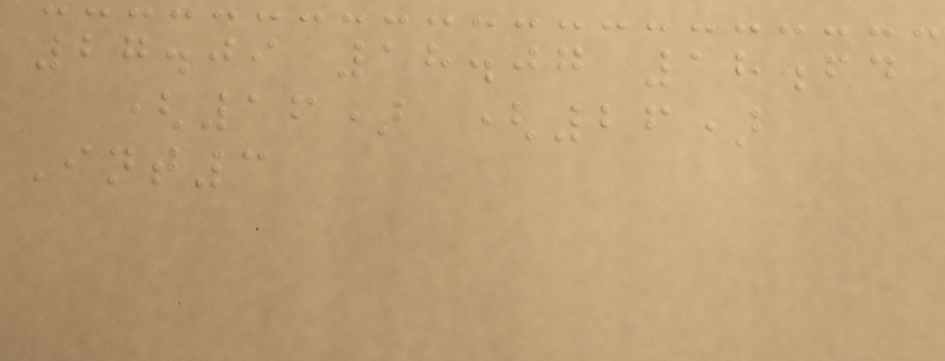27.09 18.07 18.64
(16) (26)
Int3
